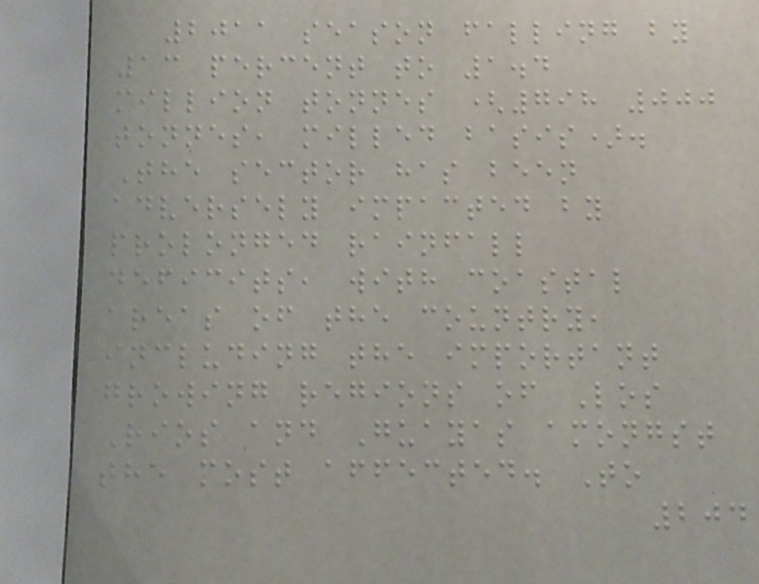2011 season falling by
13 percent to 1.4
million tonnes (798 000
tonnes, milled basis).
The sector has been
adversely impacted by
prolonged rainfall
deficits, with coastal
areas of the country,
including the important
growing regions of Los
Rios and Guayas amongst
the most affected. To
204
